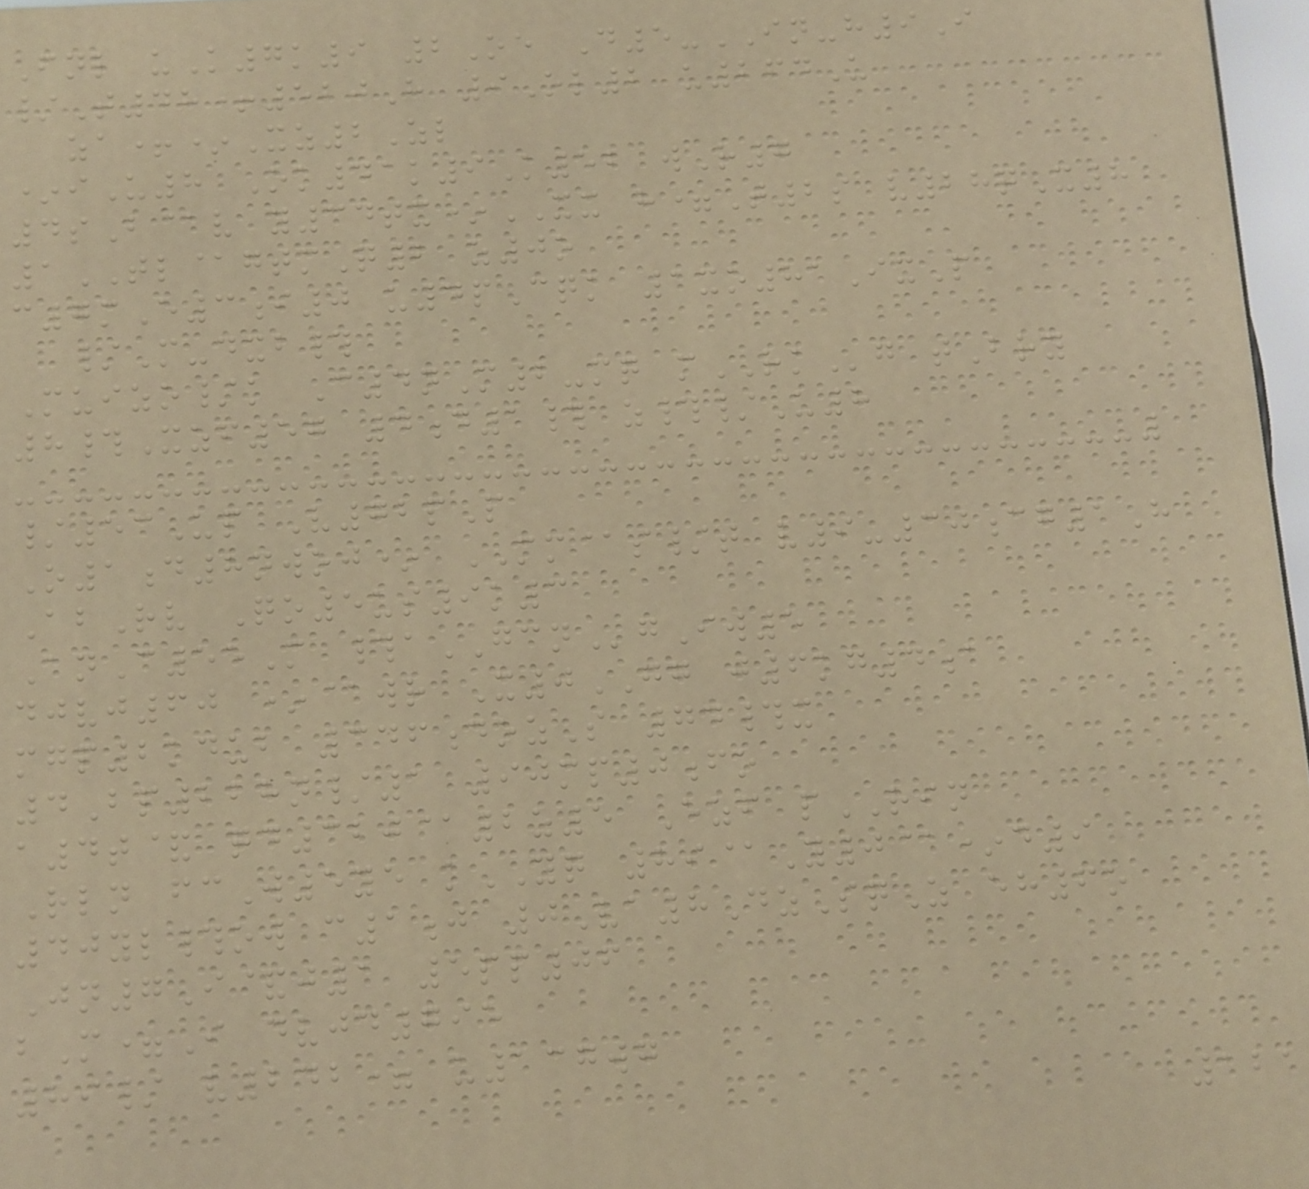Fnl uK7k9 2Oe D5-IN-h9I
/T48+520H 9Ol2 u264U
za+*Xz2Zl
*iU8 Ok41k9K52 wR7
4sB@v y34tx*XX h=T2s v28qX8
1TL@gtmQ2 z0o
c7mE3i0 u4pCqk 1xo81IxP
/M-dxb#
Muizo/k C4nM2-mq mRKg tBry
8#Xzf57 4d1# z#/U8
/53Up V72pP
O1d8nwoj* MM@s/t v9-30cg1H
AbRv Qo5us9k3
AnC55M #aGCNgIw5
djvj60 *@wr X0GG j6kg4a
mgp2kdub 346dozS 74#x
4Bp228n/1 90mp0fo
a4t& qd320@2z5 Ezf pRIN
Rln fcW5ye kYQ 89@Y0@*d9
40yl#ow c1j 0Va8DzSqZ eh6o
Jn7I&j1 5pp06
bM=I dvjd795
89/ v242= u137wg
121
